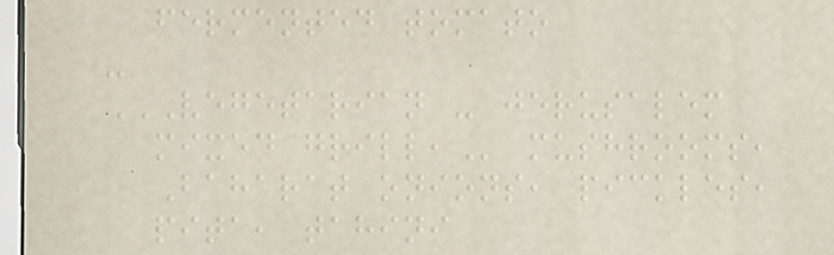fermented tomato
-
VEGETARIAN - JERUSALEM
MIXED GRILL, mushrooms,
Baharat onions, pickles,
pita, tahini
